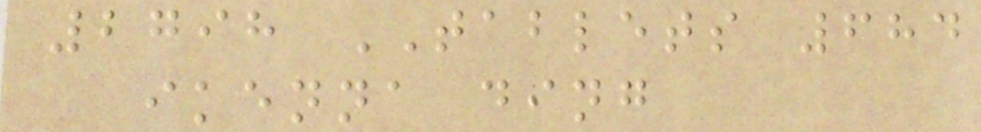2798 TABLETS 684
ikenna ding
